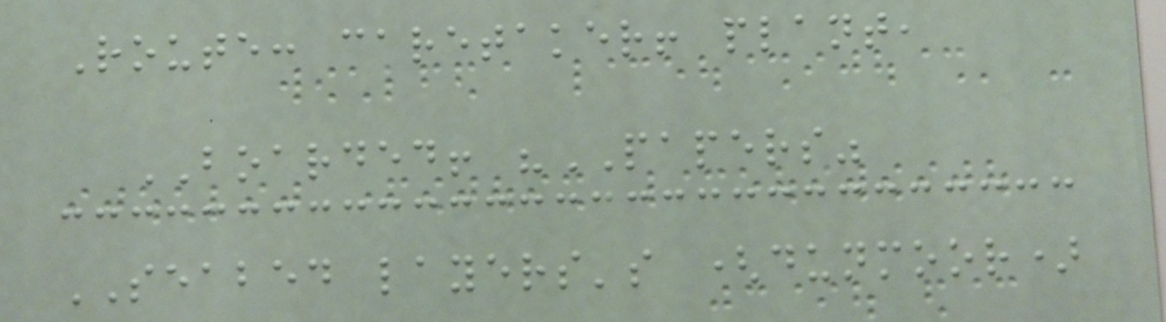Route: caretaker! plant,
BOARDED! "PAPERS"
SEABED layers's (dunmoor)
